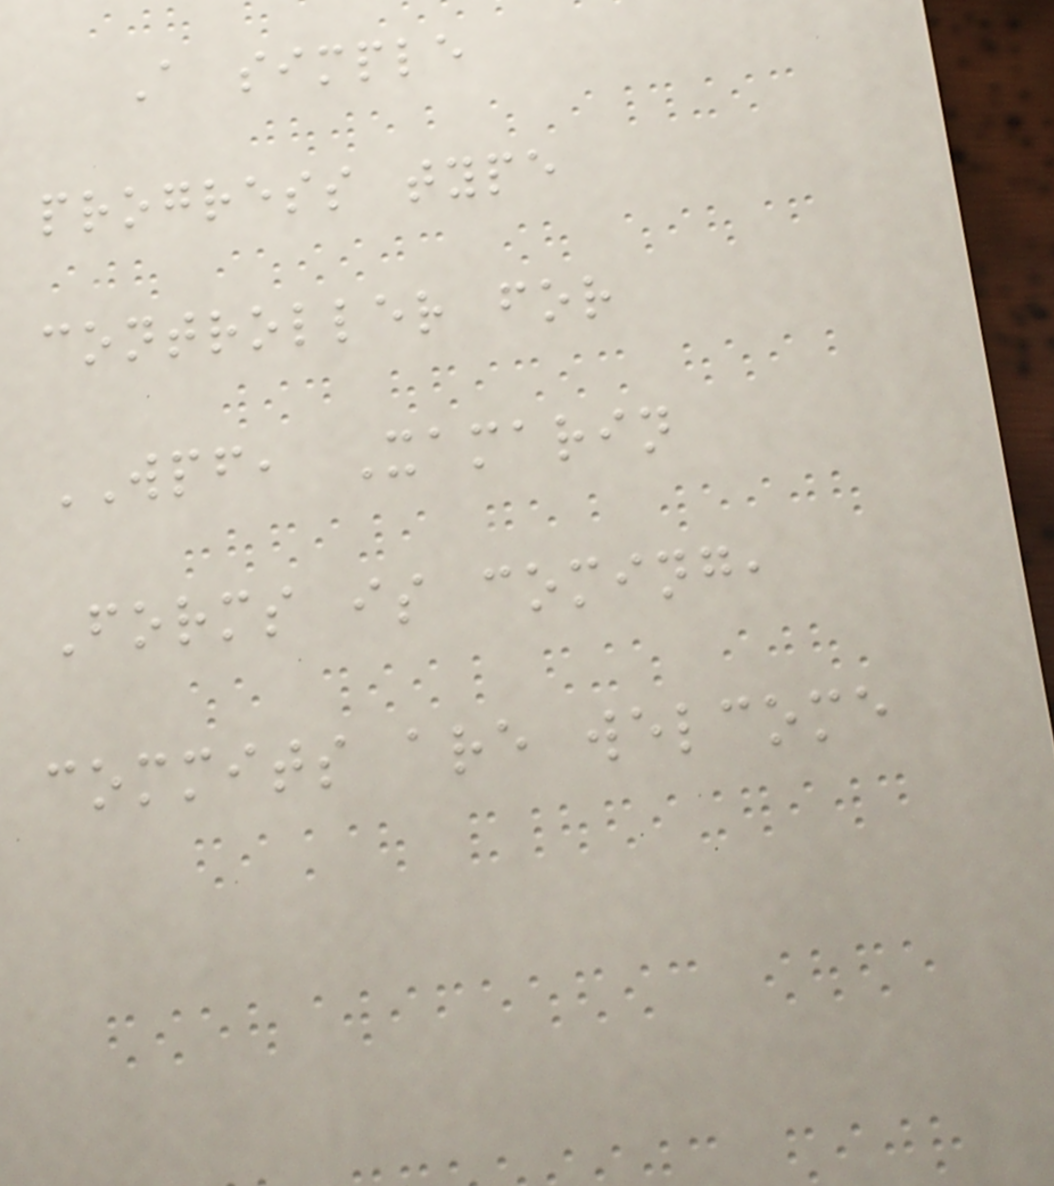A simple
progress type
controller for
WPF, Xamarin
Forms is coming,
commits are welcome
